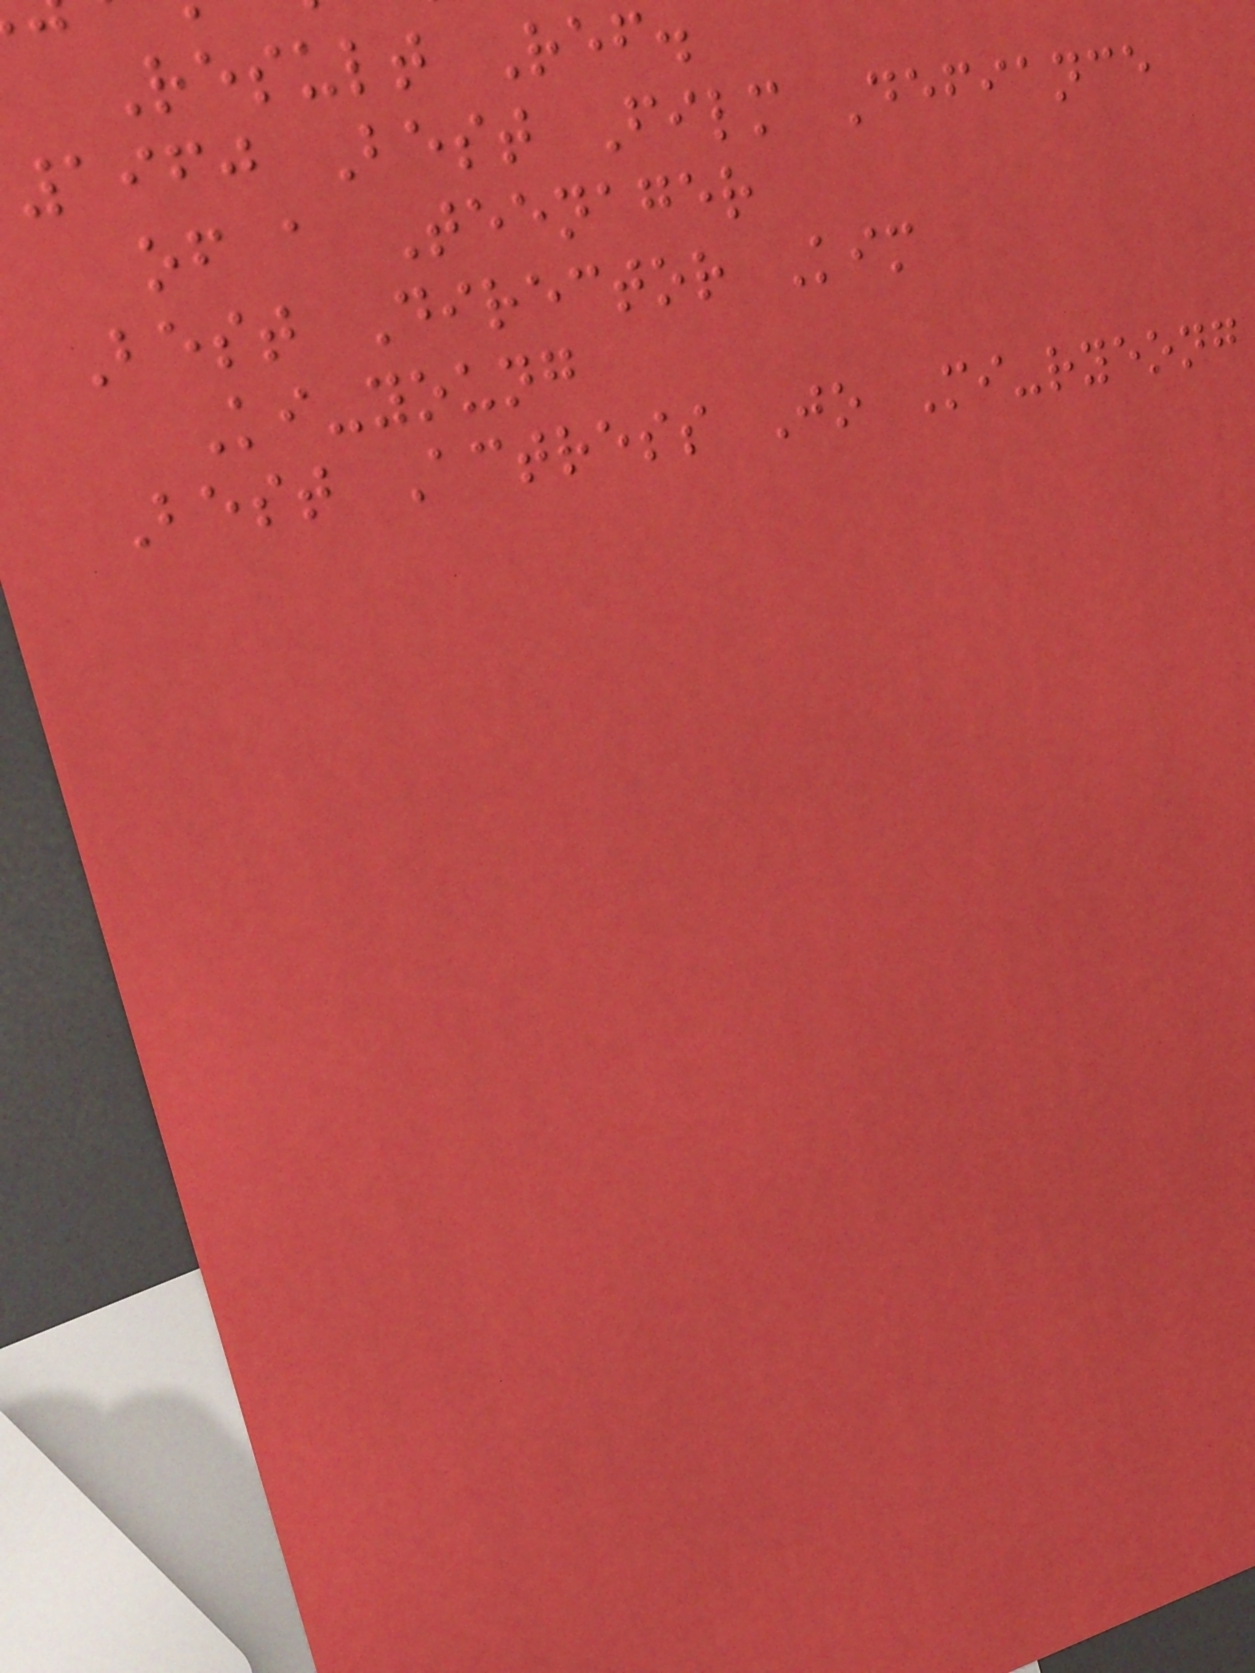Result Ref.
1960 Best Film Defiance
of a Teenager
Best Director Kim
Ki-young
Best Actress Jo Mi-ryeong
